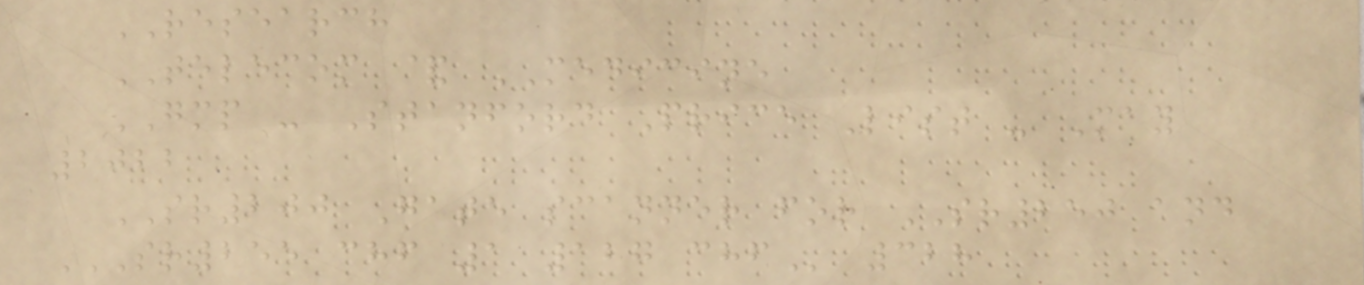RESEARCH
TELECOM & MEDICINE
GMP - Stanford Price List - May
2022
SR200 Gate scanner for SR250 and
SR255 CHF 1 127 CHF 328
